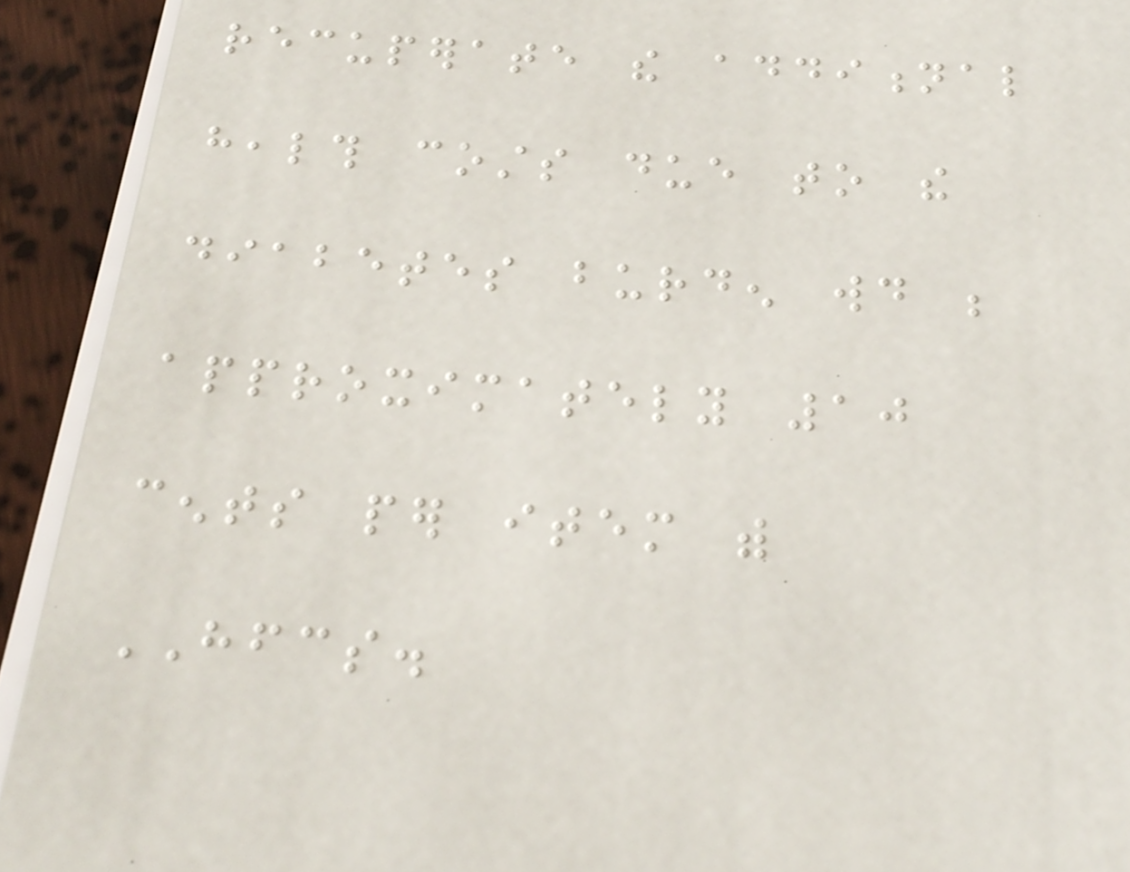recuperate the additional
health costs due to the
diabetes burden would be
approximately 10
cents per item with
HFCS.
